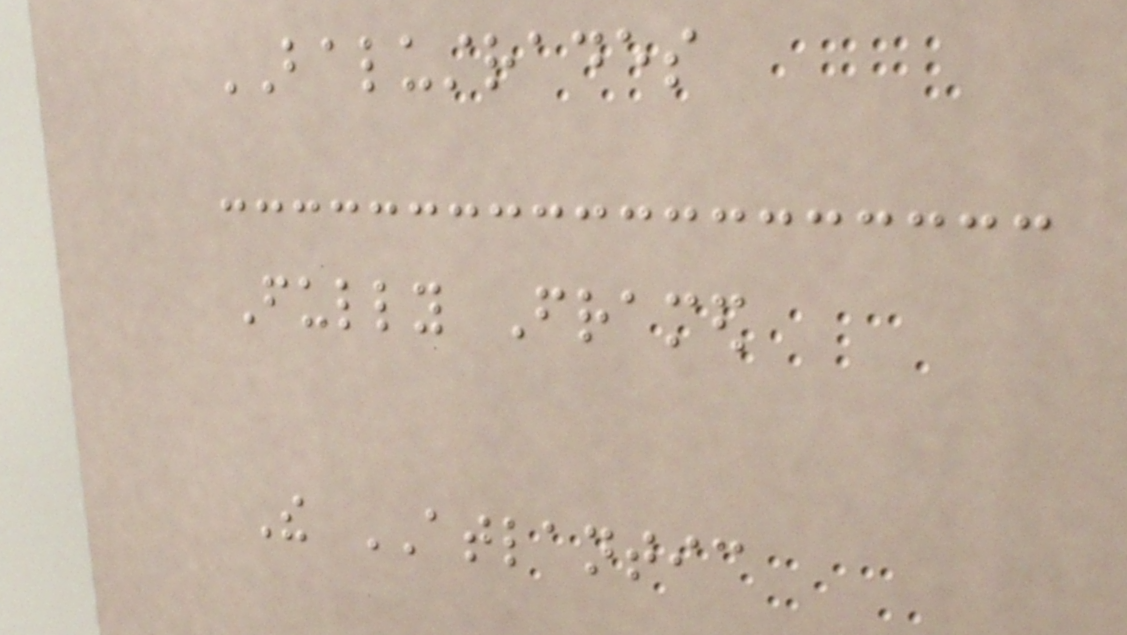BALUSTRADES
Fully Framed
The ATLANTIC
